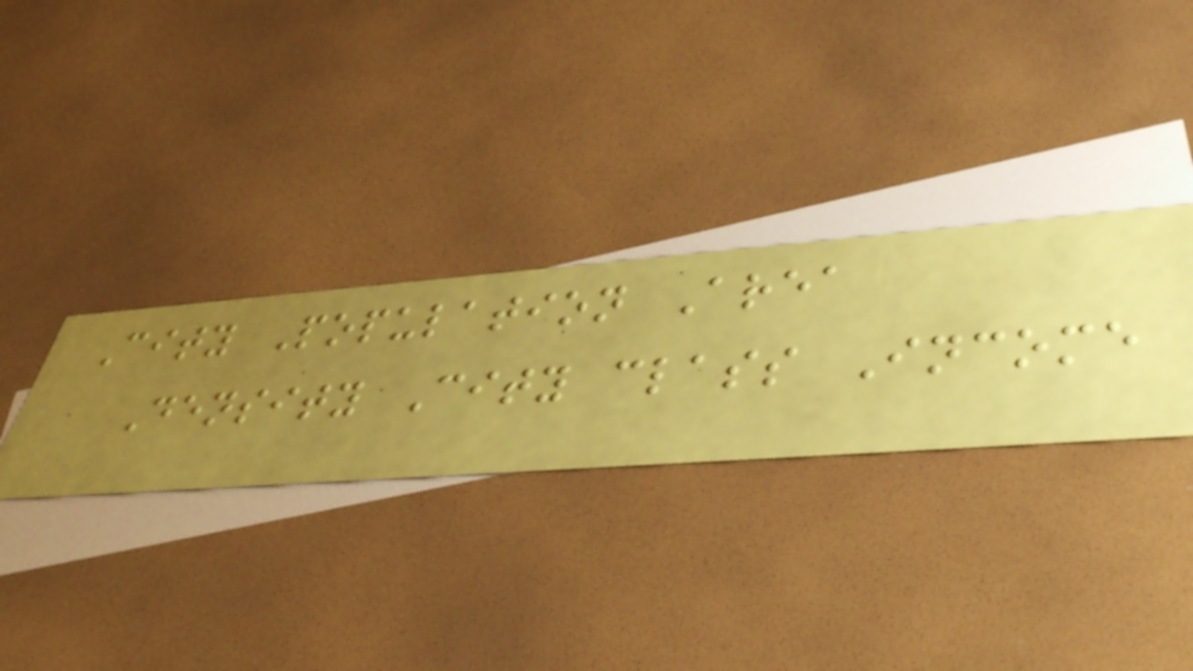City Population Area
Density City class Income
